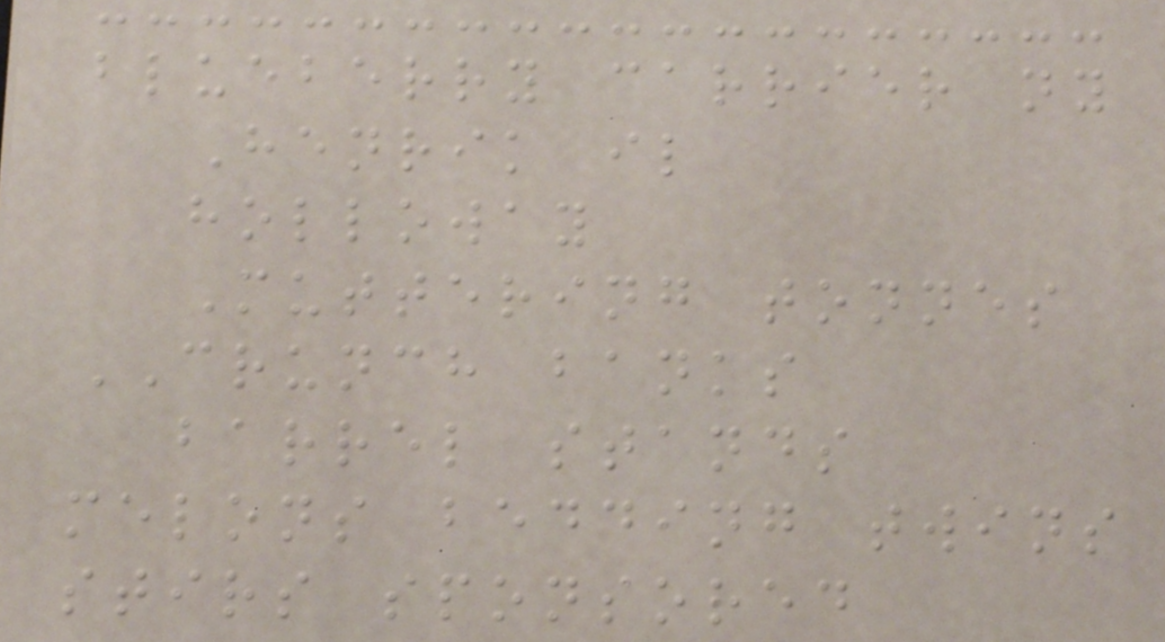blueberry carrier ny
Henrik il
holloway
Muttering tonnes
CRUNCH banks
barrel stands
melons bedding twins
stirs sponsored
